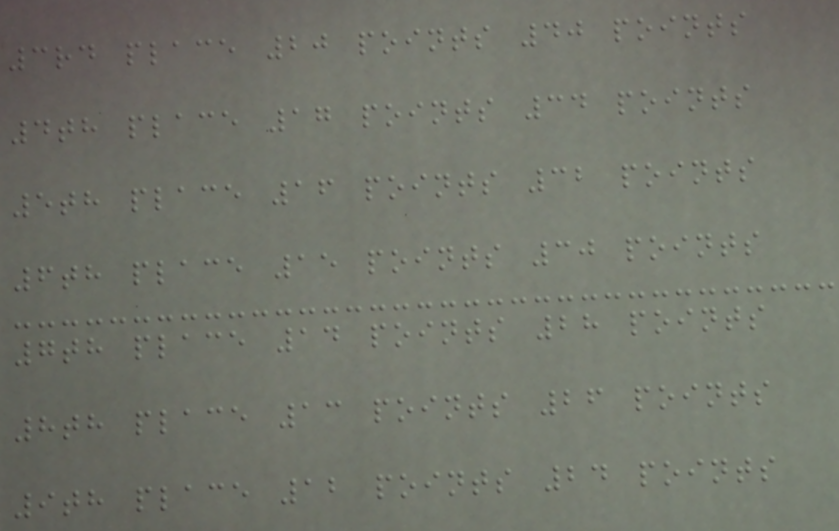3rd place 20 points 40 points
4th place 17 points 34 points
5th place 16 points 32 points
6th place 15 points 30 points
7th place 14 points 28 points
8th place 13 points 26 points
9th place 12 points 24 points
